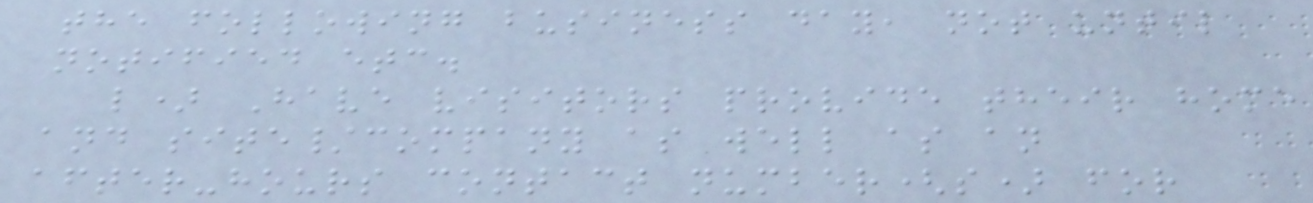the following business day, not until
notified etc.
l) Have visitors provide their home
and site/company as well as an
after-hours contact number(s) for
